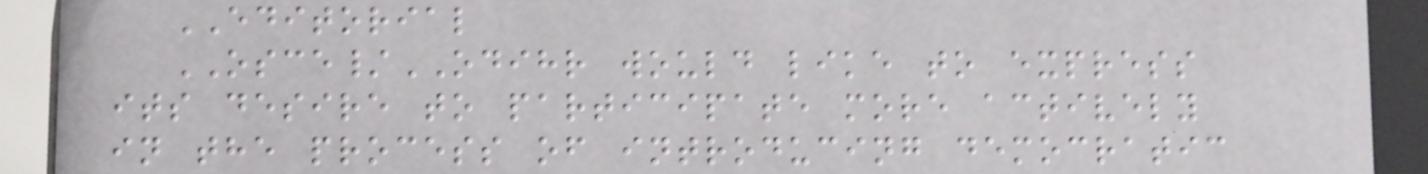EDITORIAL
OSCE/ODIHR would like to express
its desire to participate more actively
in the process of introducing democratic
